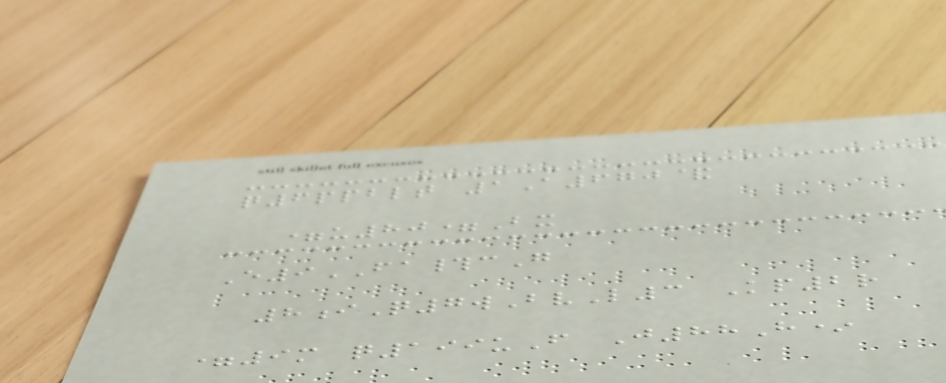q6ppblt 1A670&
=u80=Bx
E9FA#cG
8iQ7wBvL3 Kp2r
=9m q199uF J88H*
